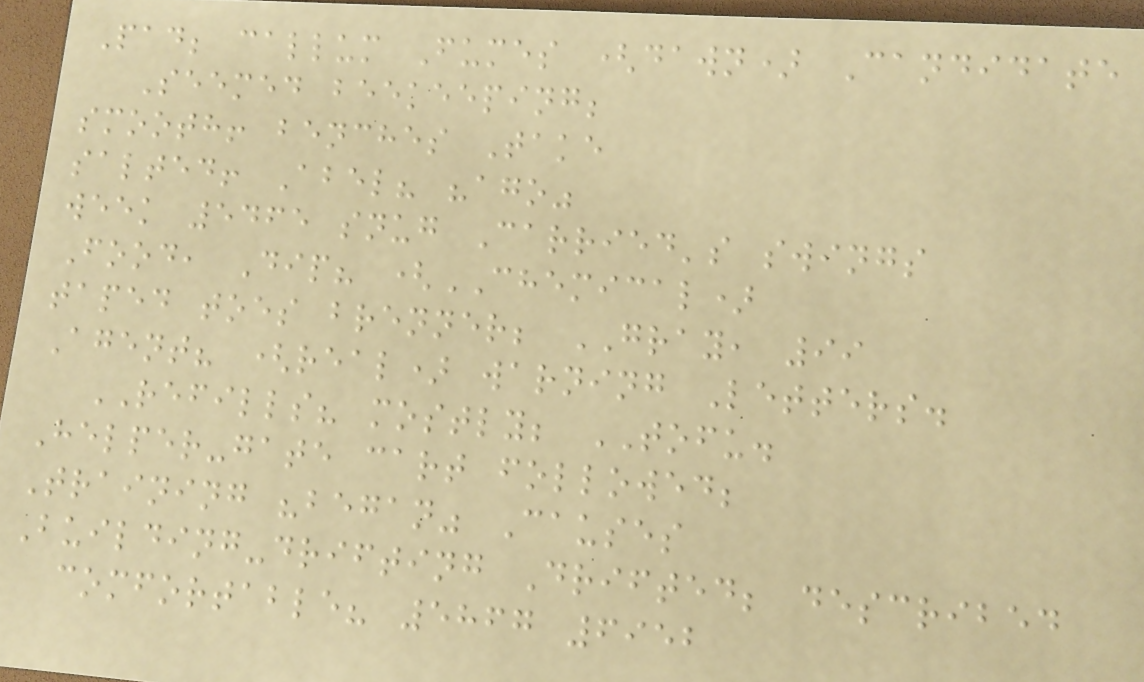Pad; callum Fumes (dawn) Candidate
Seemed beekeeping;
smooth! benches Take
salted! Abel? "ago"
week 5465 snug Carried's swings
Food, Dip? (CHEMICAL)
taped toes brenner; GRAY, 99
Agent? (real) warning Letters.
REFILLS? mostly; TOFU.
Helper-gate cart followed;
Training "began" Causes
Building-drifting Drifted; described
comfortable? 5867 6952
